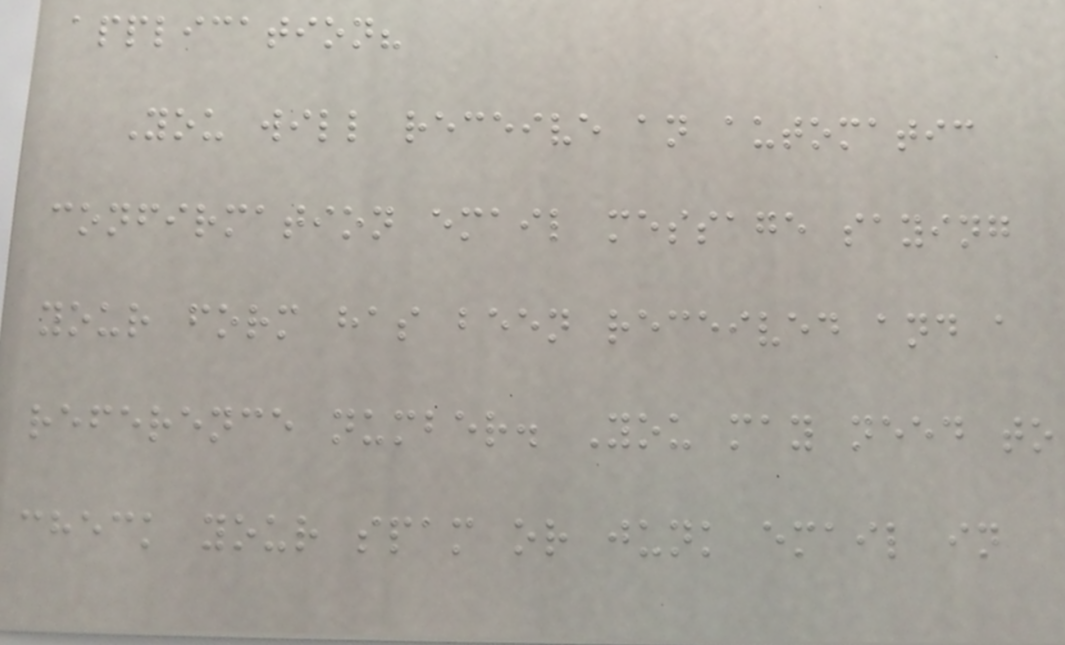application?
You will receive an automatic
confirmation email message saying
your form has been received and a
reference number. You may need to
check your spam or junk email in
